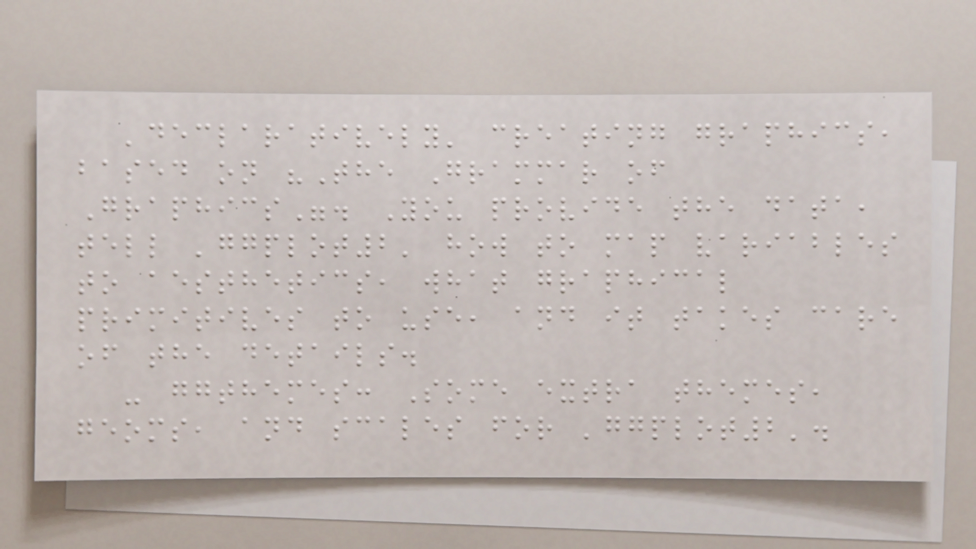'declaratively' creating graphics,
based on "The Grammar of
Graphics". You provide the data,
tell 'ggplot2' how to map variables
to aesthetics, what graphical
primitives to use, and it takes care
of the details.
- ggthemes: Some extra themes,
geoms, and scales for 'ggplot2'.
